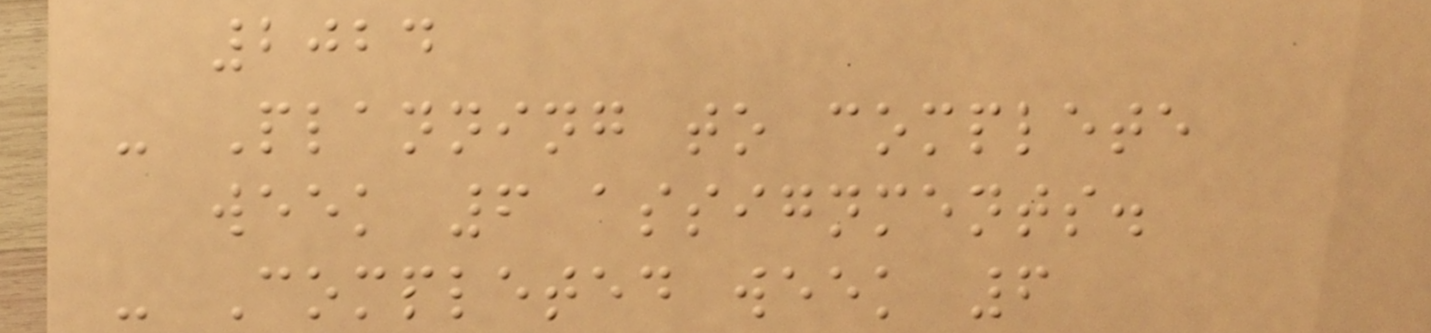2024
- Planning to complete
week 6 assignments.
- Completed week 6
